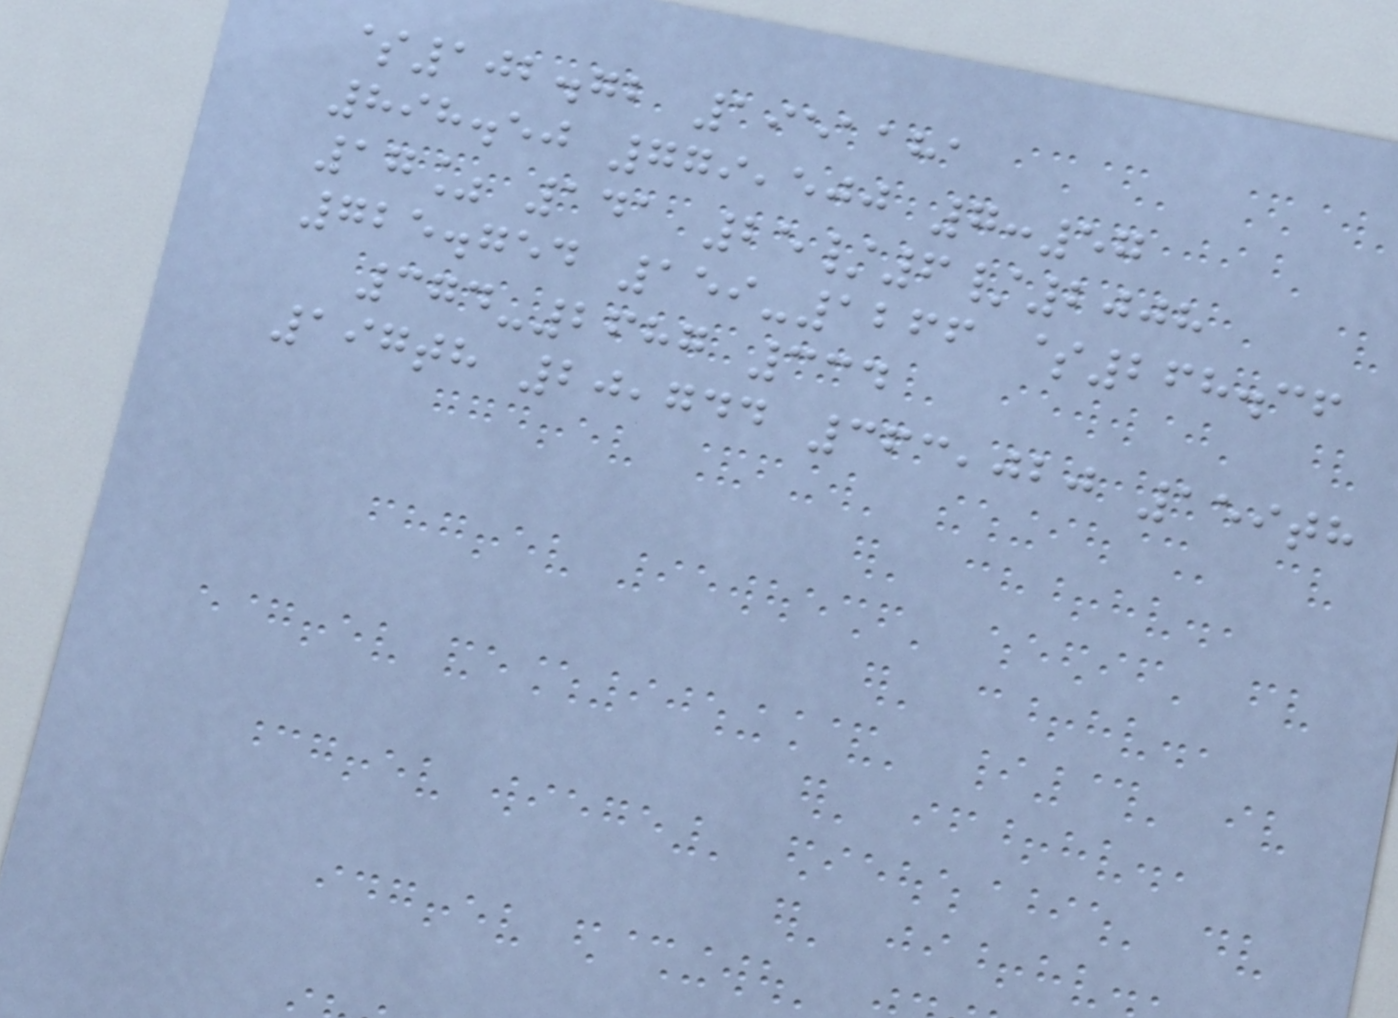$102.72 1951181
898.50 779,500 7:57
17% 141 25/6/2008
725.754 159-1266 $268.36
374-2687 334
197th 20,744 363,020 159th
